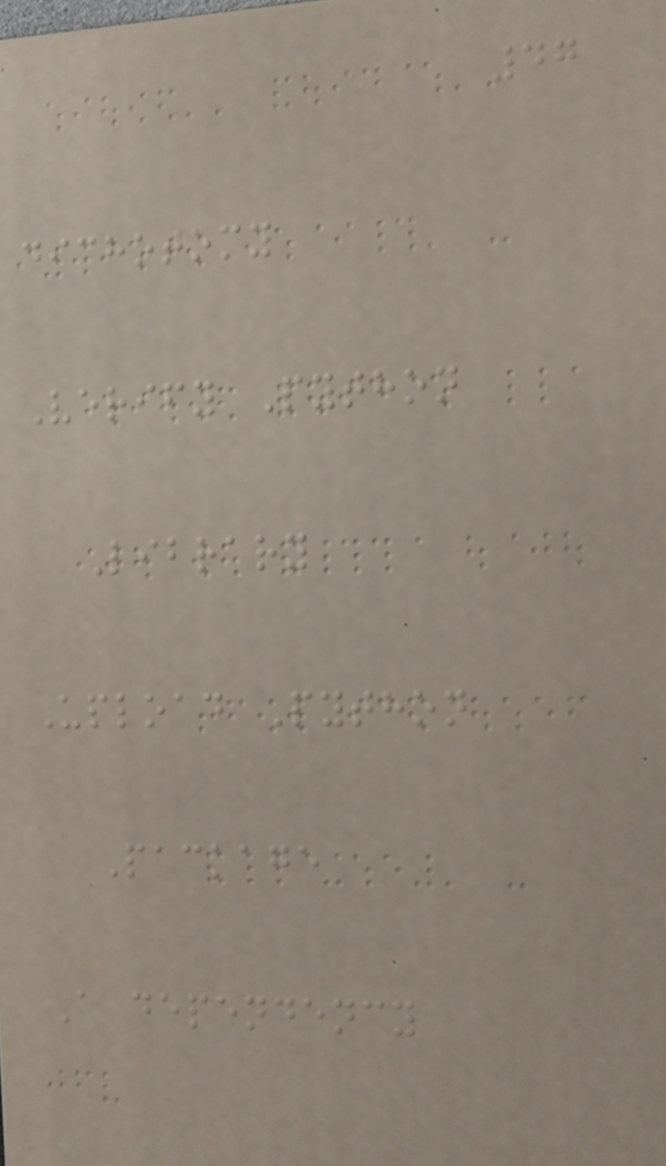47
dichotomy
Verify Python
Library
Upload Python
Package
A dependency
